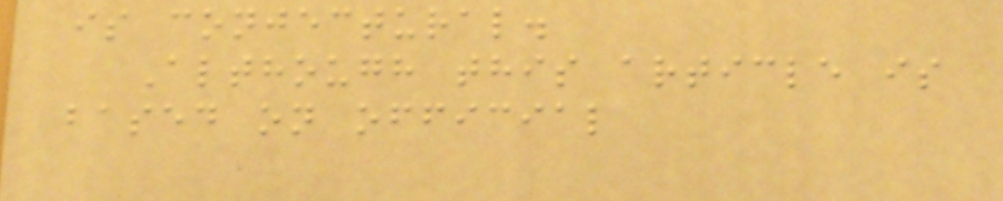is conjectural.
Although this article is
based on official
